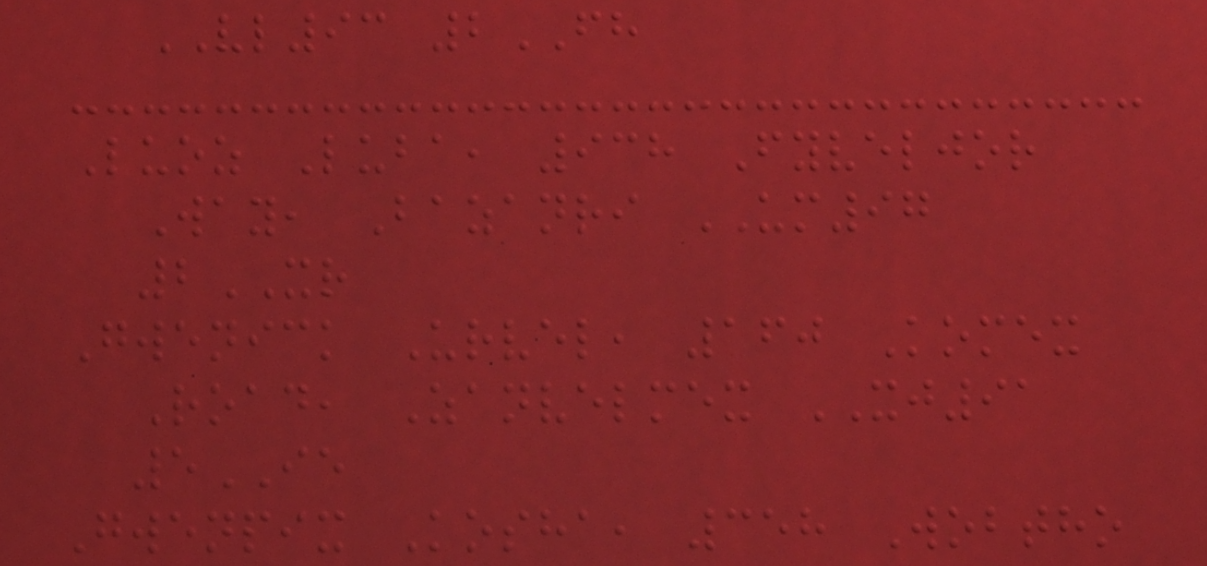VL93 2FH
Luoz Luba, 938 Fyveljor
Way, Bazanri UM97
2XR
Gwenick Urvel, 160 Komex
Road, Zanvelmex XJ91
5IE
Gwenpix Kosha, 358 Wobtho
